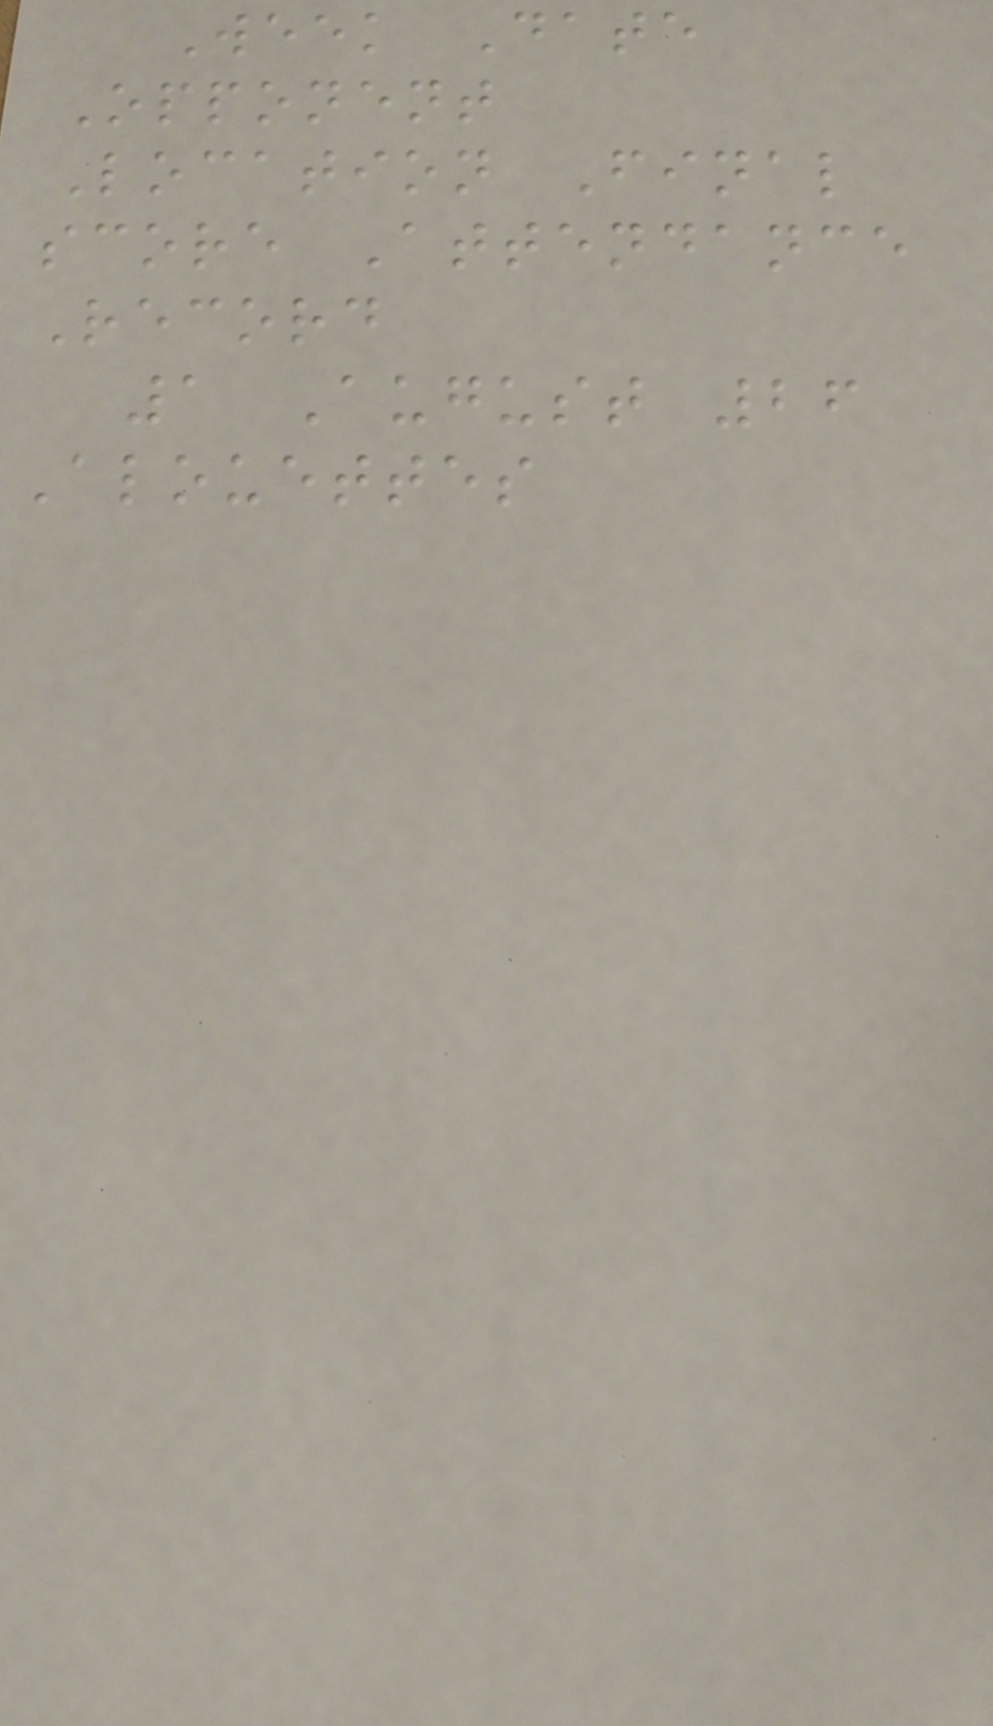Week Date
Opponent
Location Final
score Attendance
Record
1 August 26
Alouettes
